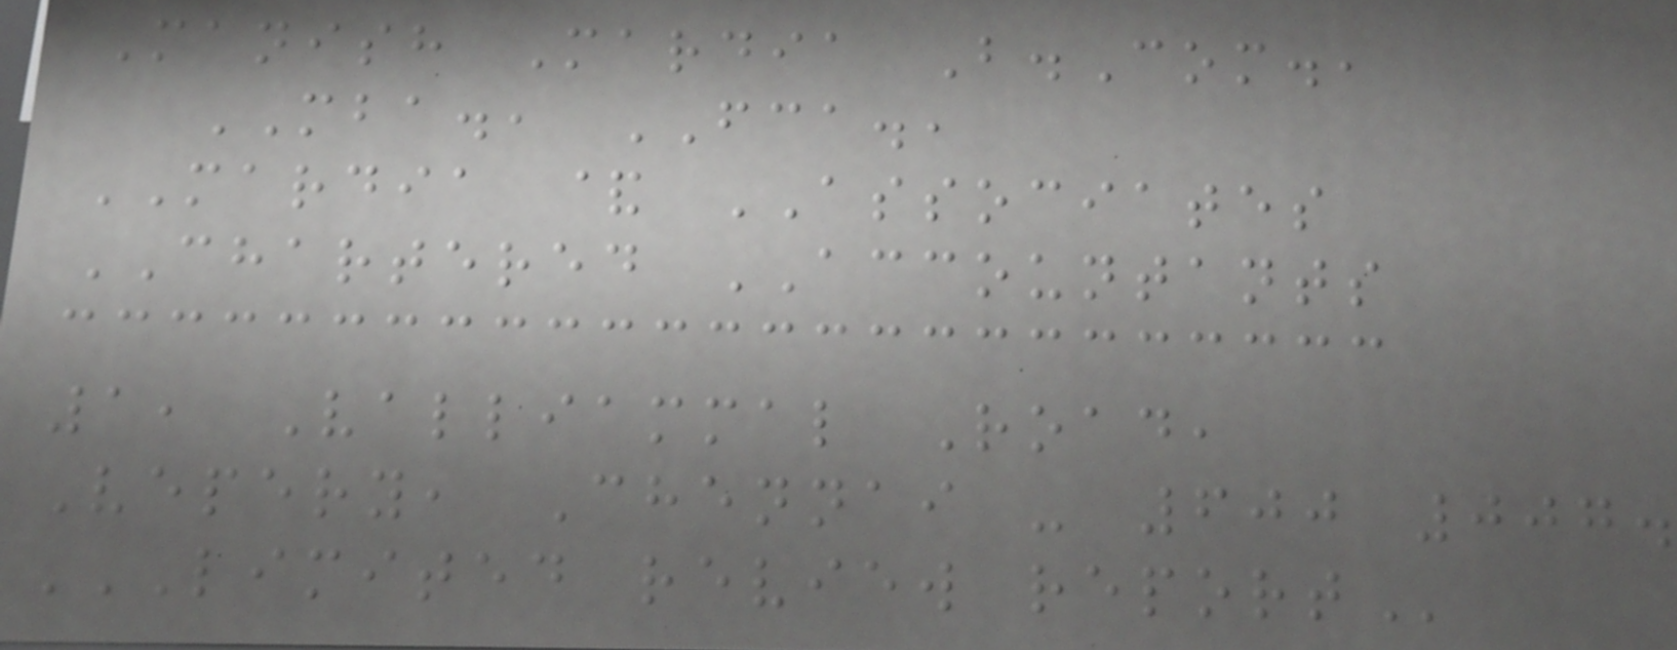Manish Mardia B.Com.,
MBA., FCA.,
MARDIA & ASSOCIATES
CHARTERED ACCOUNTANTS
1, Valliammal Road,
Vepery, Chennai - 600 007.
LIMITED REVIEW REPORT
